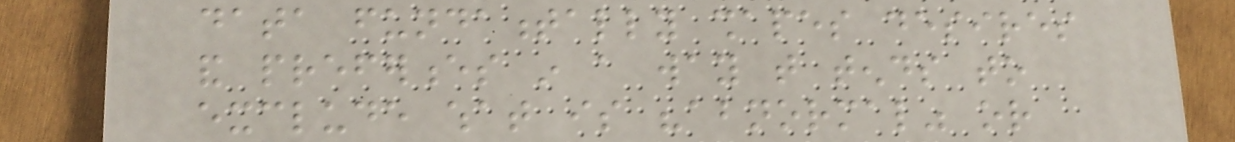data fundamentally shapes desires
and preferences in a way that tends to
exclude what is "abnormal" or
